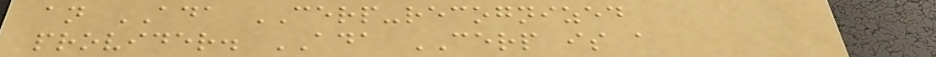an ADA CERP-recognized
provider. ADA CERP is a
